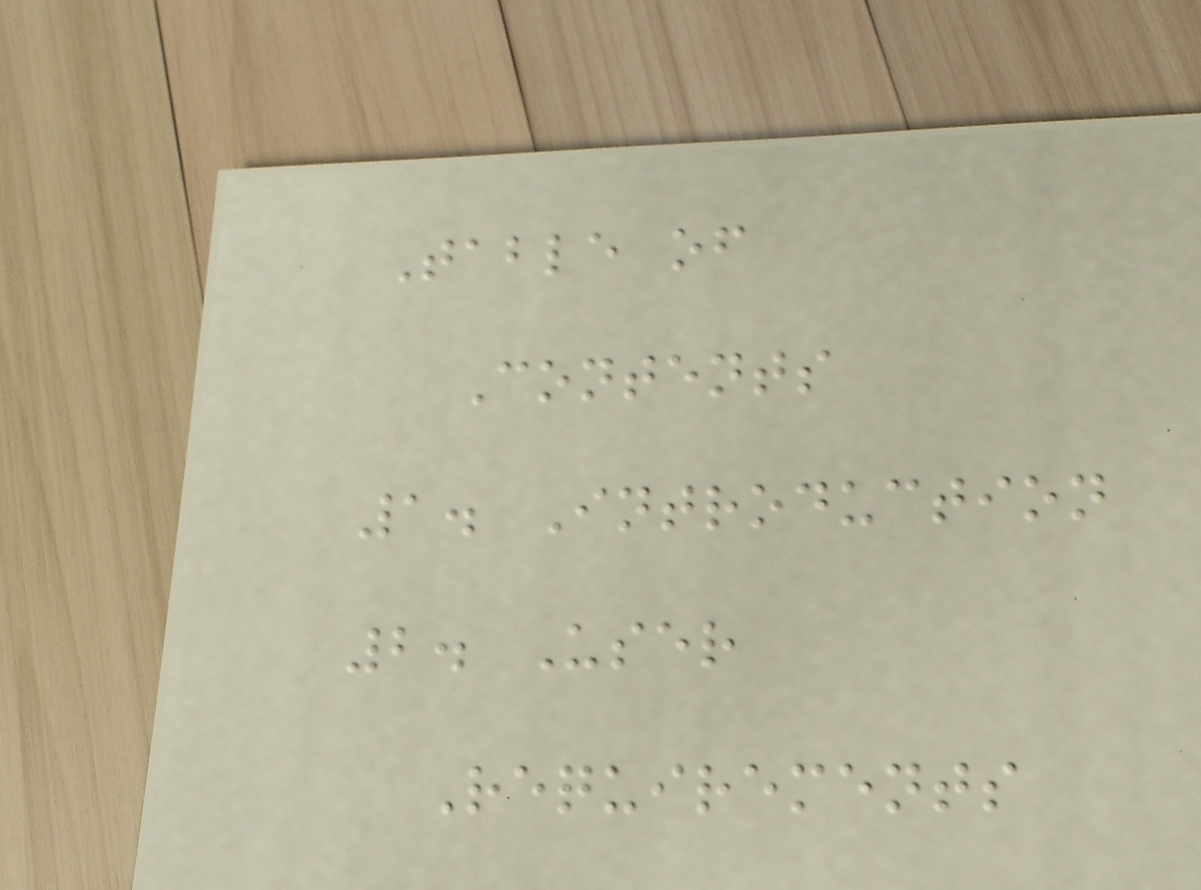Table of
Contents
1. Introduction
2. User
Requirements
